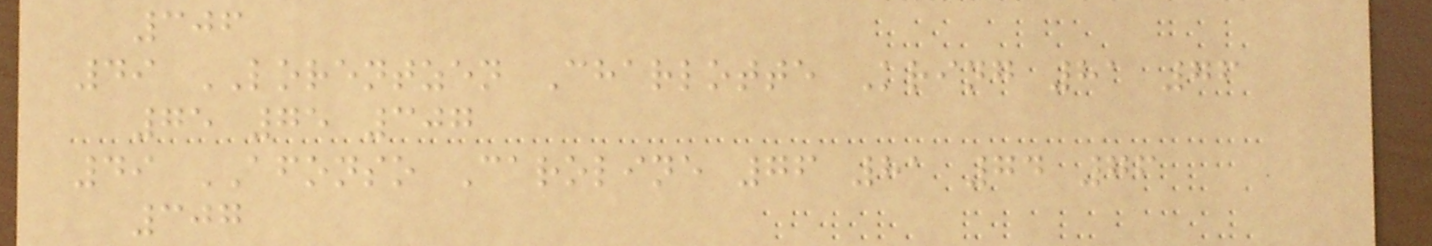306
49 LORENTZEN Charlotte Kring 81 76
75 75 307
49 AFONSO Caroline 76 81 74 76
307
